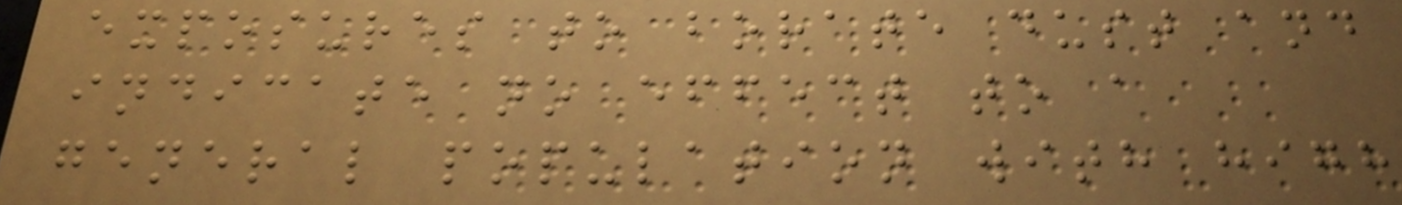exposures to borate dust and
indicate no effect to a
general population with high
